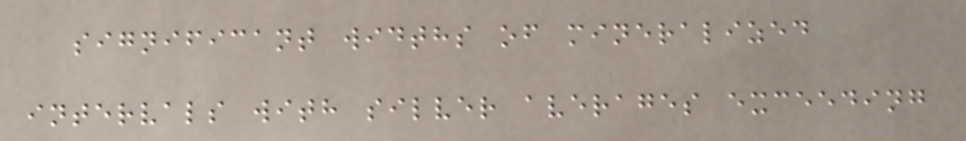significant widths of mineralized
intervals with silver averages exceeding
